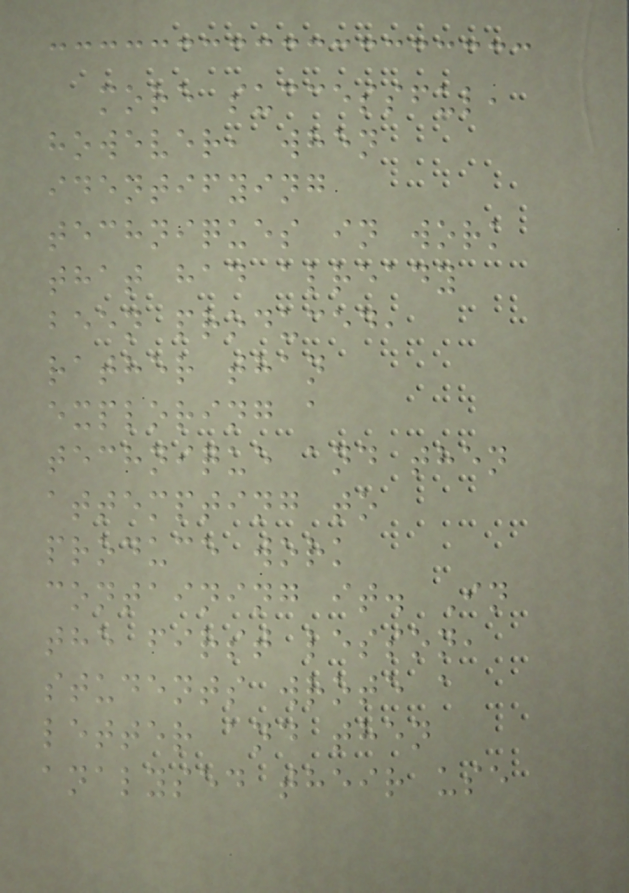more successful,
however, when
identifying
techniques in work
that had already
been produced,
rather than
exploring a
technique and then
attempting to
produce work
containing it. In
the first lesson,
students wrote a
letter and then
analysed their use
